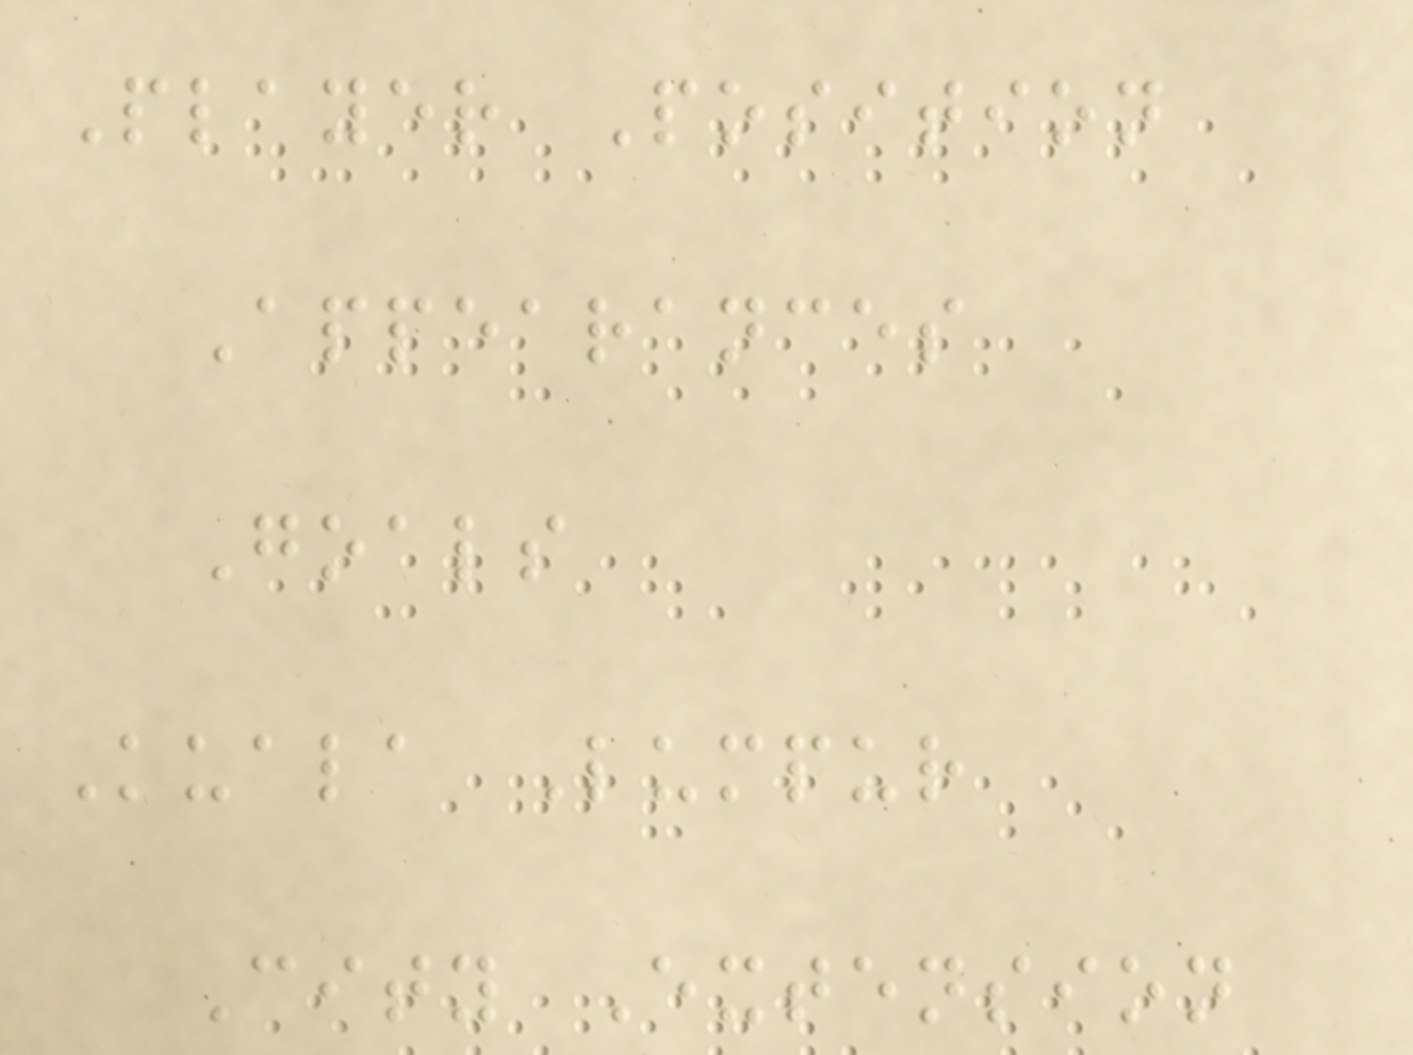Player Position
Appearances
Goals
Kuala Lumpur
City Extension
